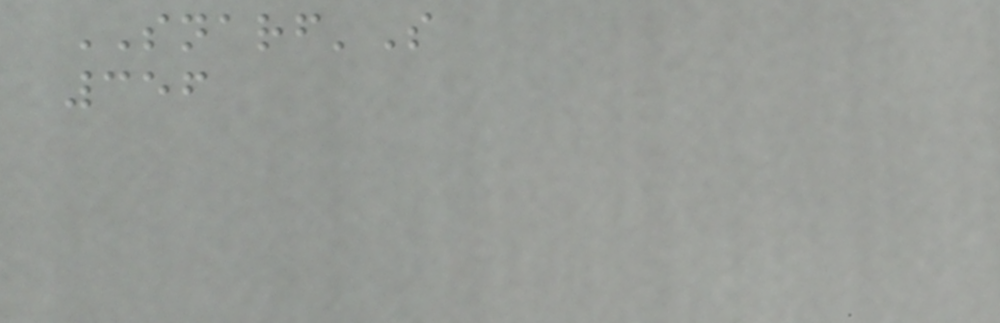SNARF'S
356
